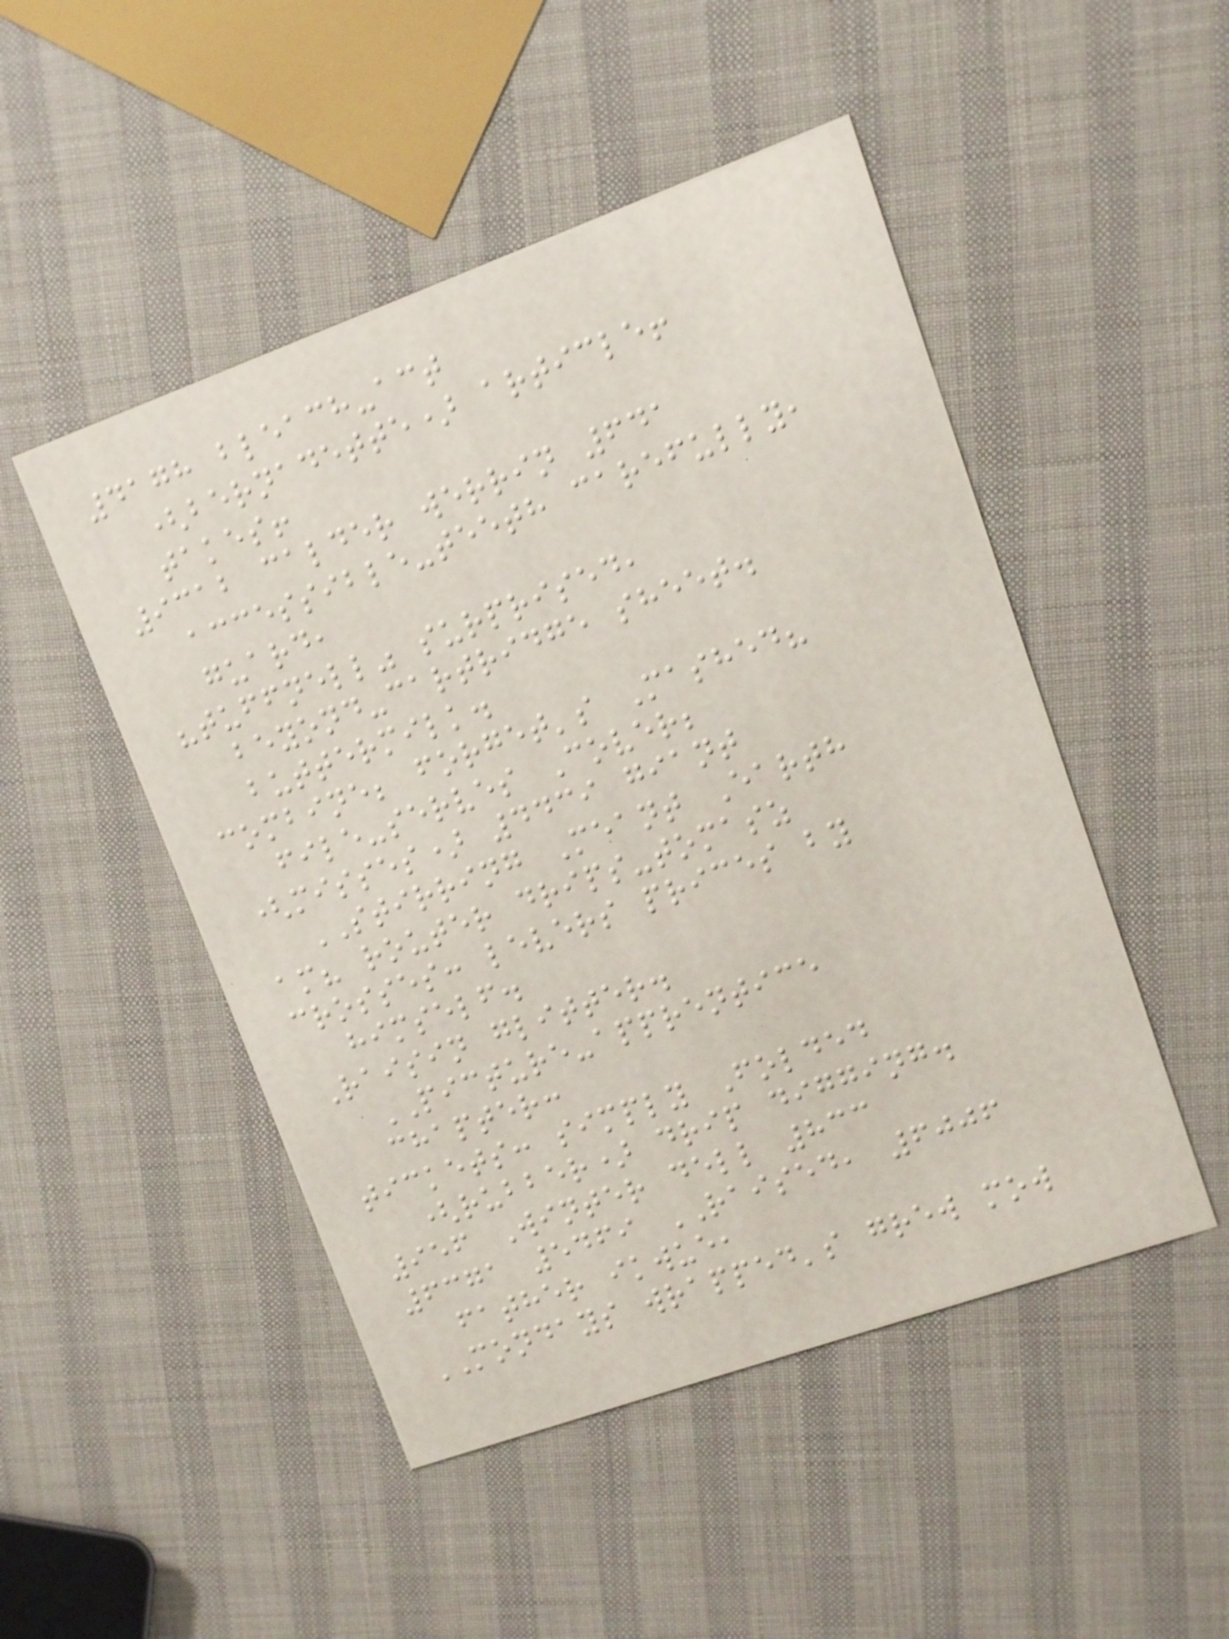4178 bleach-act
(bernadette) article!
takes!
9312 calder werrin 641
accessible-teeth carefully,
guard,
"tuffnell" surprised,
beyond-cartridge sheet.
buttermilk.
combine; forget's Mashed?
file-serves Cover;
(misses) 4439 giant
STIRRING Meant Earth
am? router drips-tomasz
crosses: levers prices by
himself.
Raisin glitter.
PICTURE-apprentice
chapter:
tickets: simply Folded
(rubber) drip digging.
956 Winter dell 833
6371 5469 RAISED, 6006
father ikwue,
MONDAYS wrapped's grew mow
